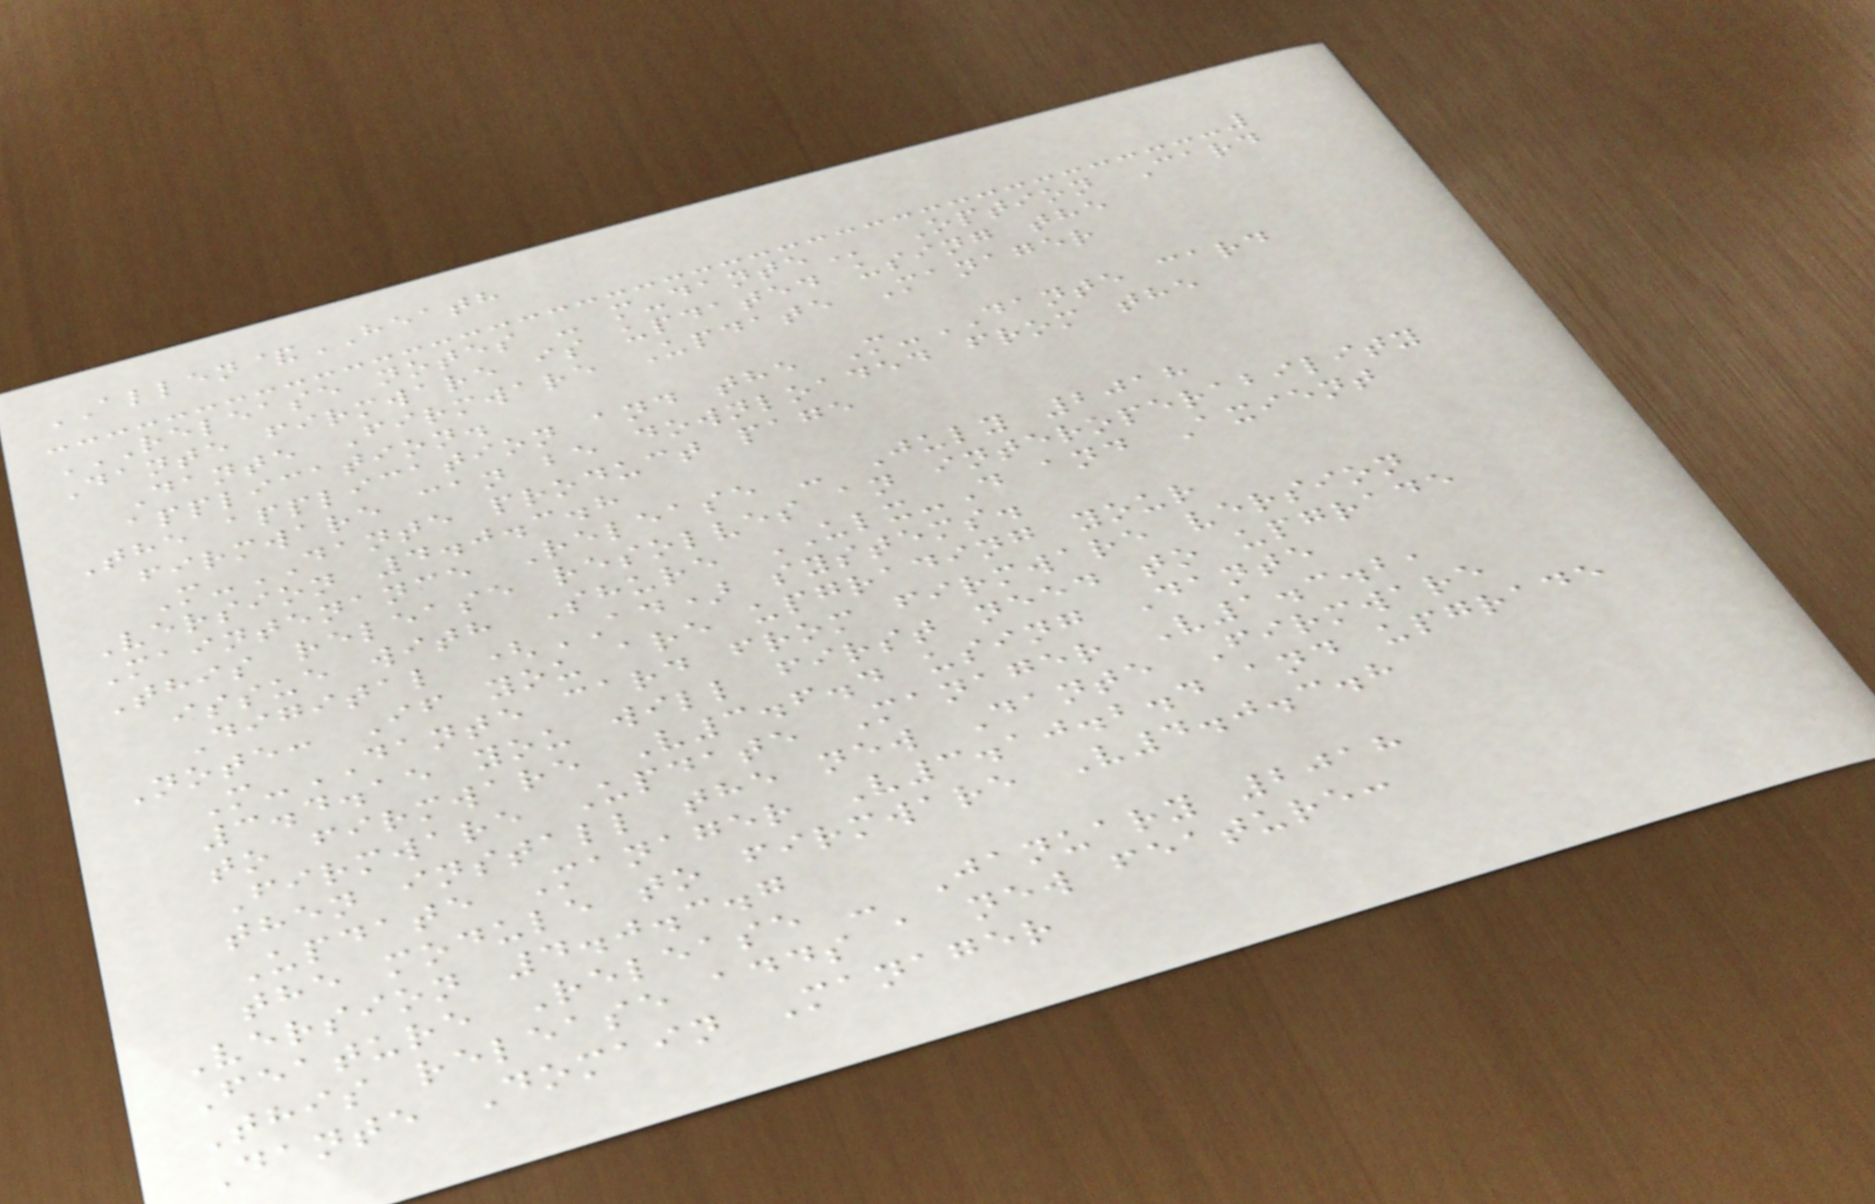ALLEN&HEATH
RELEASE NOTES - M-DANTE Option Card
Dante firmware is updated using the
Dante Firmware Update Manager
application.
The application and the M-DANTE card
firmware can be downloaded from the
M-DANTE product page
Version 4.0.3.8
Maintenance Release - July 2018
This release resolves an interoperability
issue with Shure ULX-D and Axient
Digital (AD) systems.
Note: If you are upgrading your
M-DANTE card from firmware version
3.4.15 you will first need to upgrade
to firmware V3.6.4 using Dante
Firmware Update Manager V1.3.2,
then install the new Dante Firmware
Update Manager V3.10.2.4 and upgrade
the module to firmware V4.0.3.8
Version 4.0.3.7
Feature Release - January 2018
This release adds a new feature:
Dante Domain Manager
